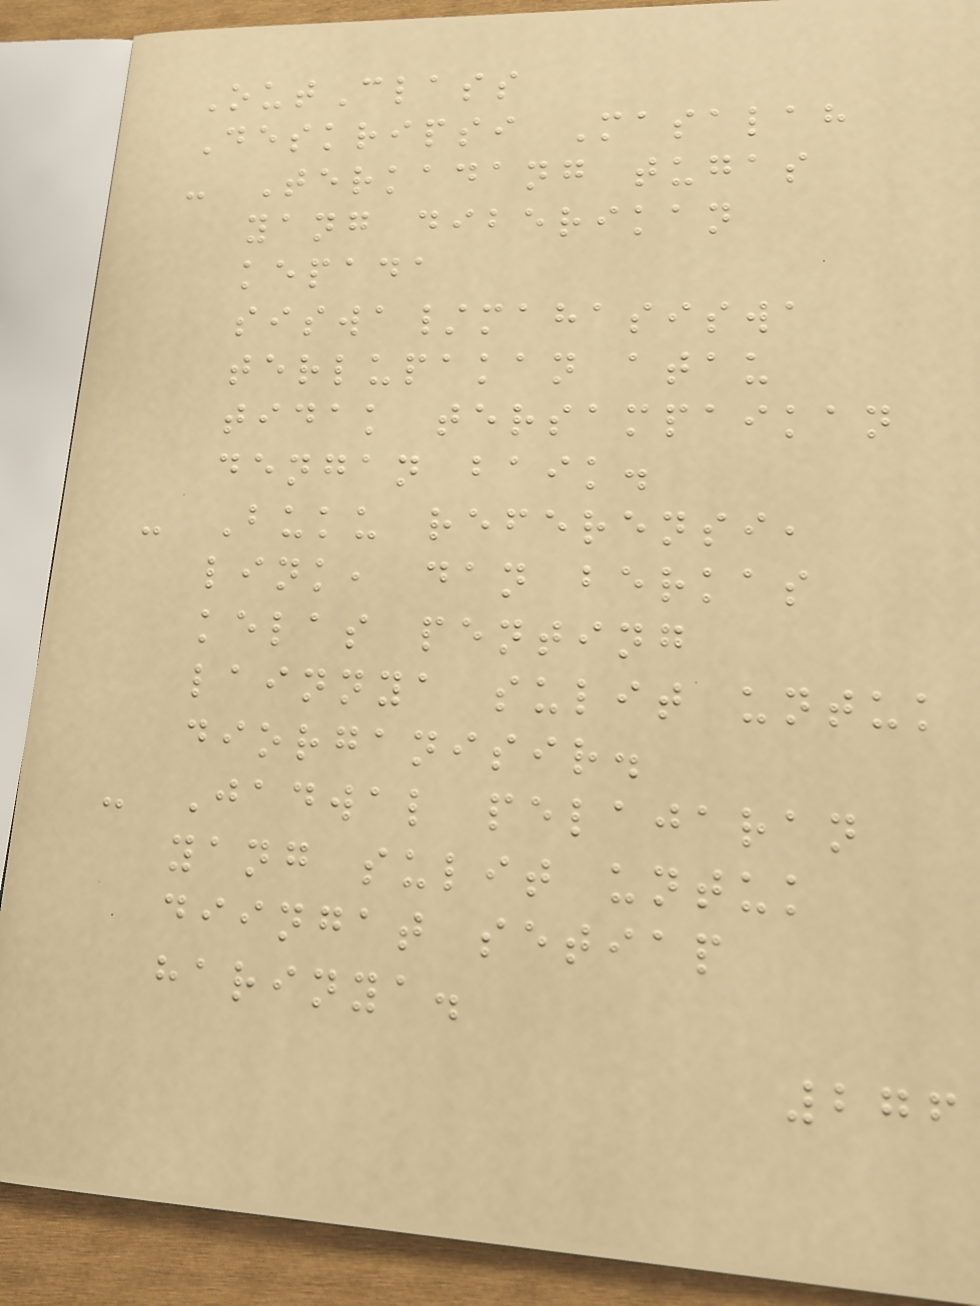OutClass
Deskripsi Masalah
- Terkadang tugas
yang diberikan
kepada
siswa/mahasiswa
terlupakan atau
tidak tersampaikan
dengan baik.
- Buku referensi,
link, dan berkas
kelas penting
lainnya sulit untuk
diorganisir.
- Jadwal pelajaran
yang sulit untuk
diingat setiap
harinya.
276
